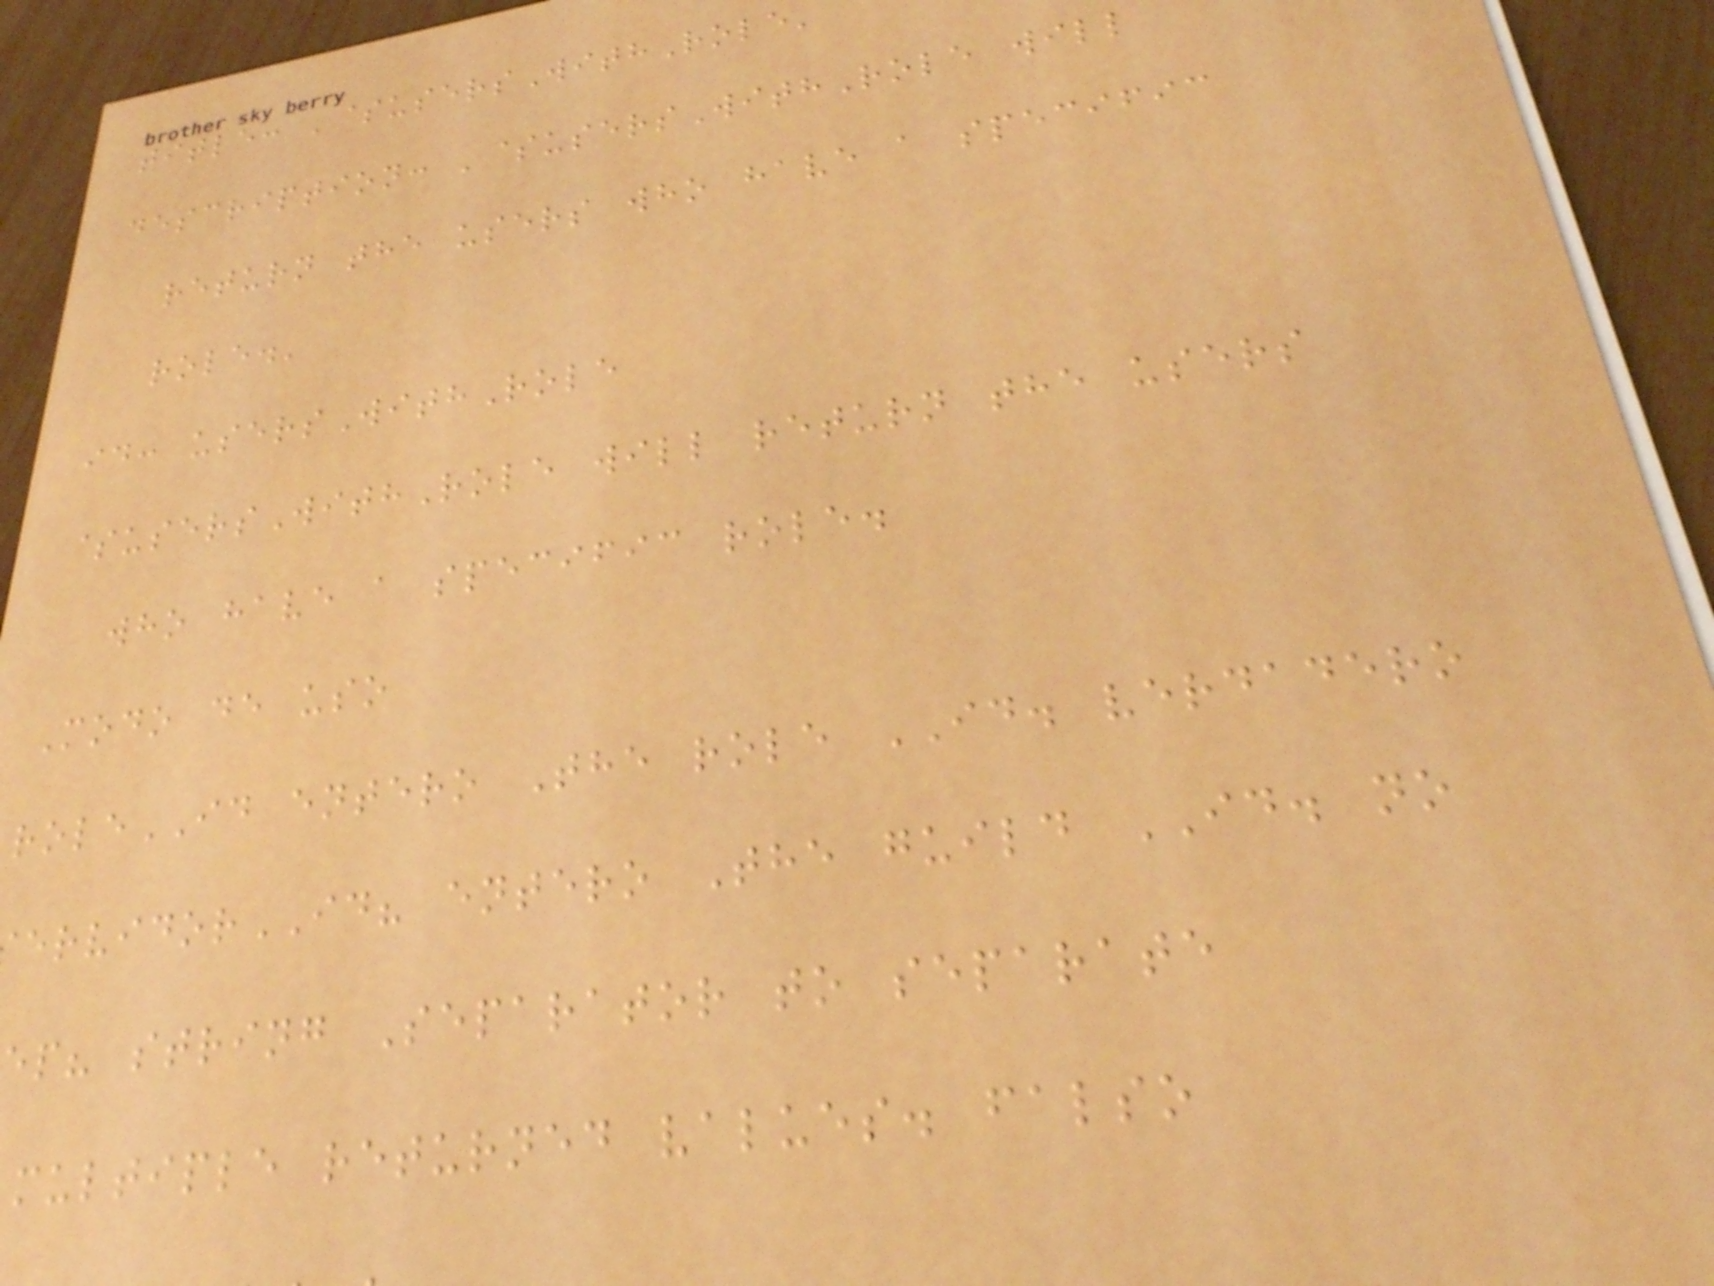title: '$usersWithRole'
description: '$usersWithRole will
return the users who have a specific
role.'
id: usersWithRole
$usersWithRole will return the users
who have a specific role.
Modo de uso
roleID entero The role ID. verdadero
ervidorID? entero The guild ID. no
ep? string Separator to separate
multiple returned values. falso
